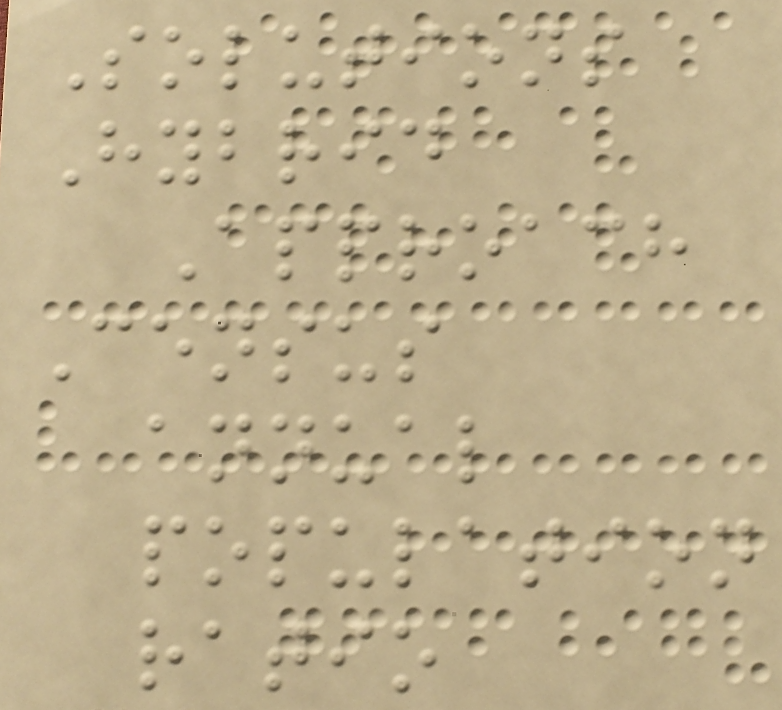Solutions
Hybrid
Approach
Census
annual
population
ratio
